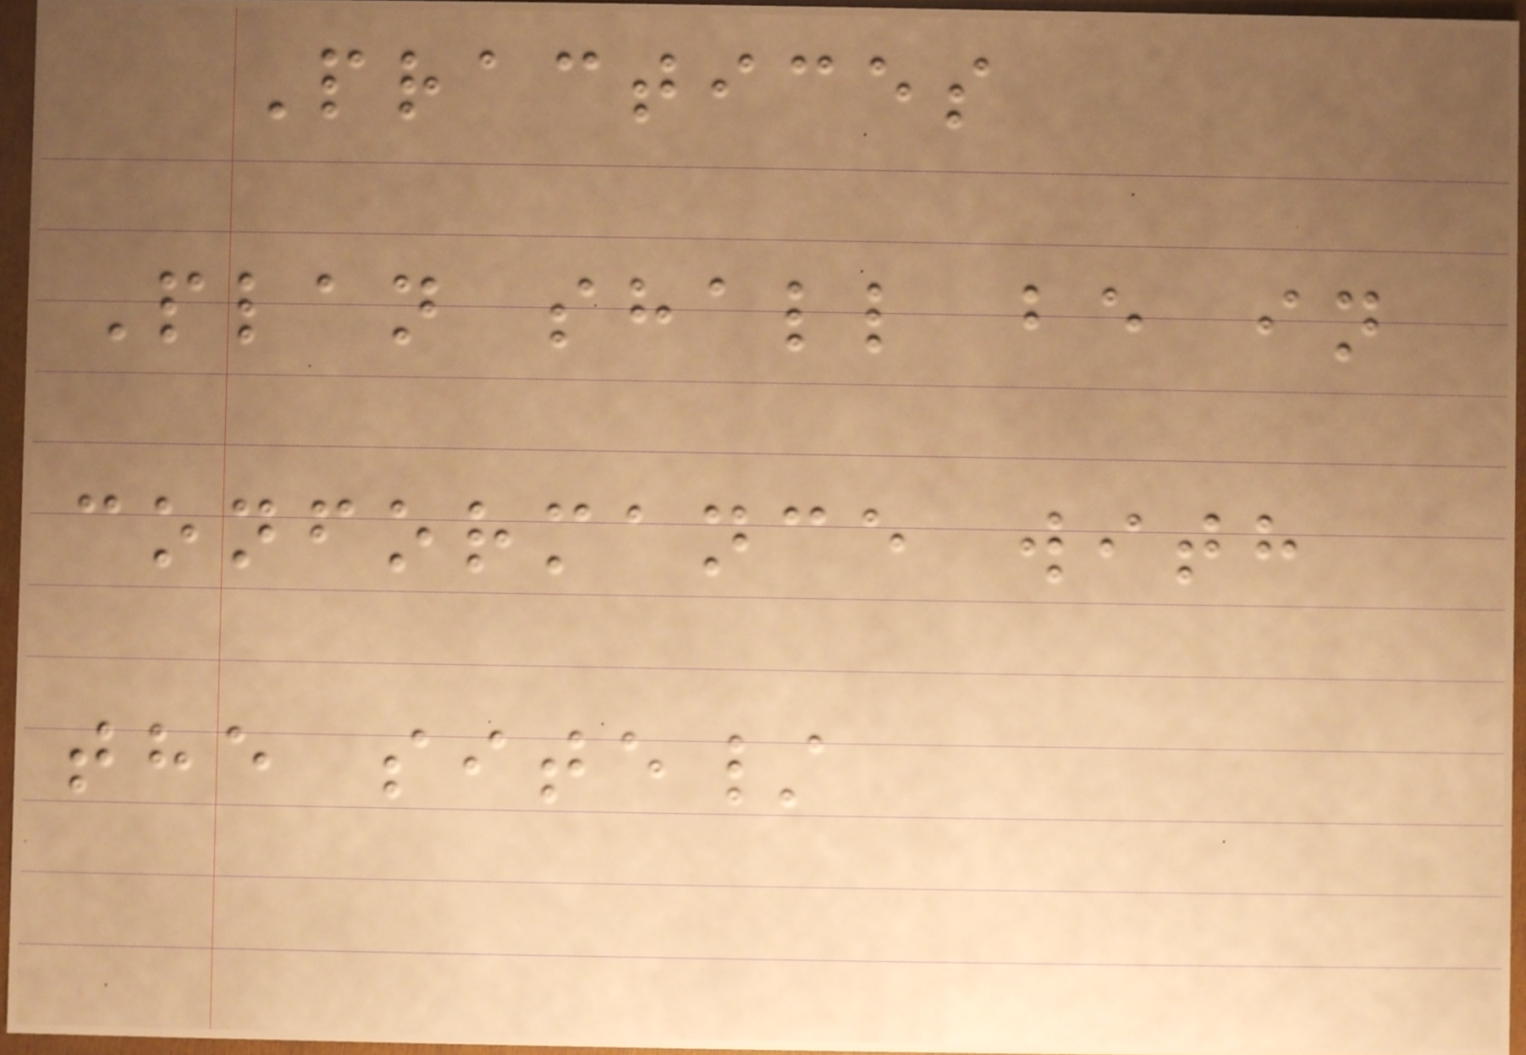Practices
Plan shall be in
conformance with
the site/
